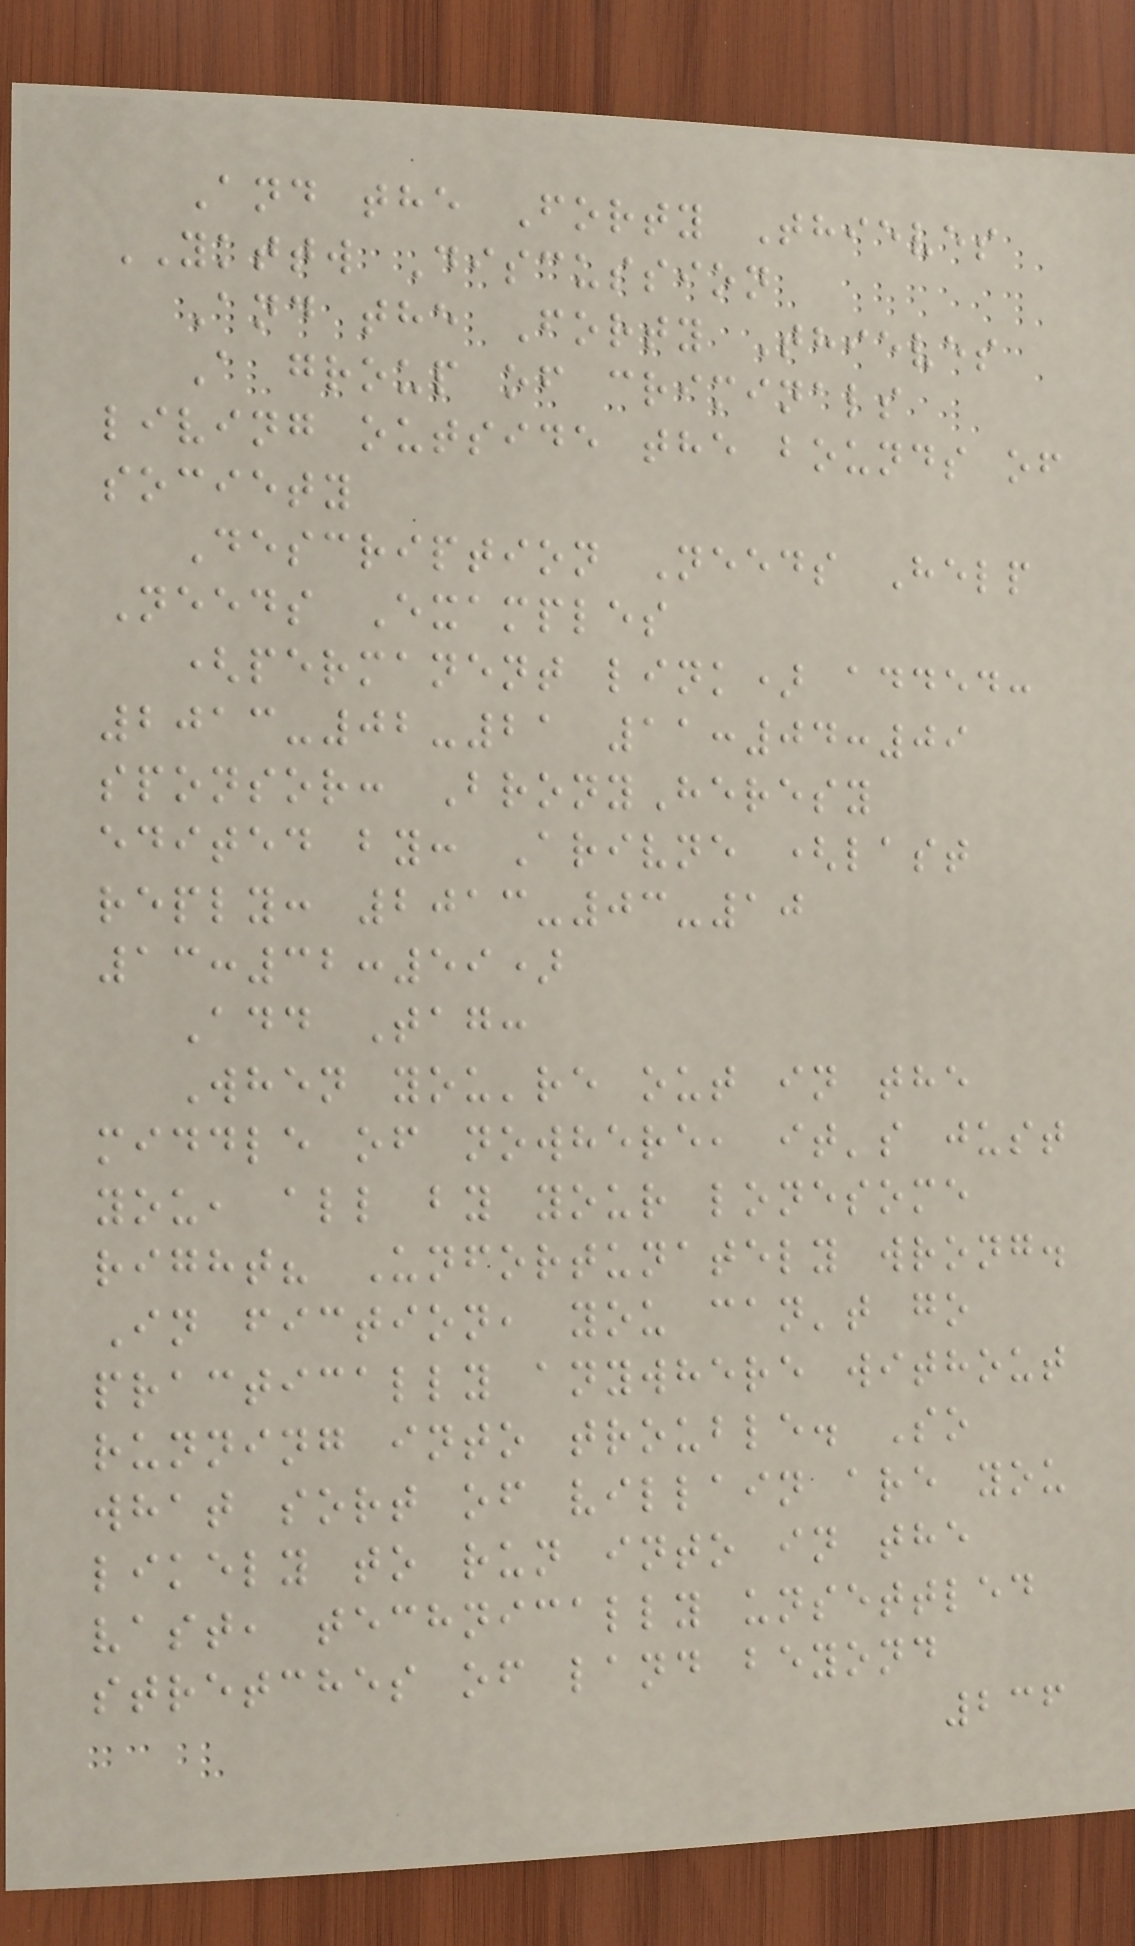And the Forty Thieves
YKTTW Discussion
And the Forty Thieves
A group of criminals
living outside the bounds of
society
Description Needs Help
Needs Examples
(permanent link) added:
2013-02-21 11:04:09
sponsor: BronyHeresy
edited by: Arivne (last
reply: 2013-03-10
13:32:59)
Add Tag:
When you're out in the
middle of nowhere, it's just
you, all by your lonesome
right? Unfortunately wrong.
In fiction, you can't go
practically anywhere without
running into trouble. So
what sort of villain are you
likely to run into in the
vast, technically unsettled
stretches of land beyond
236
